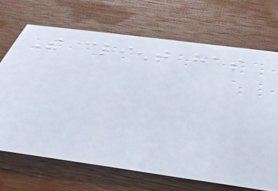The client has
